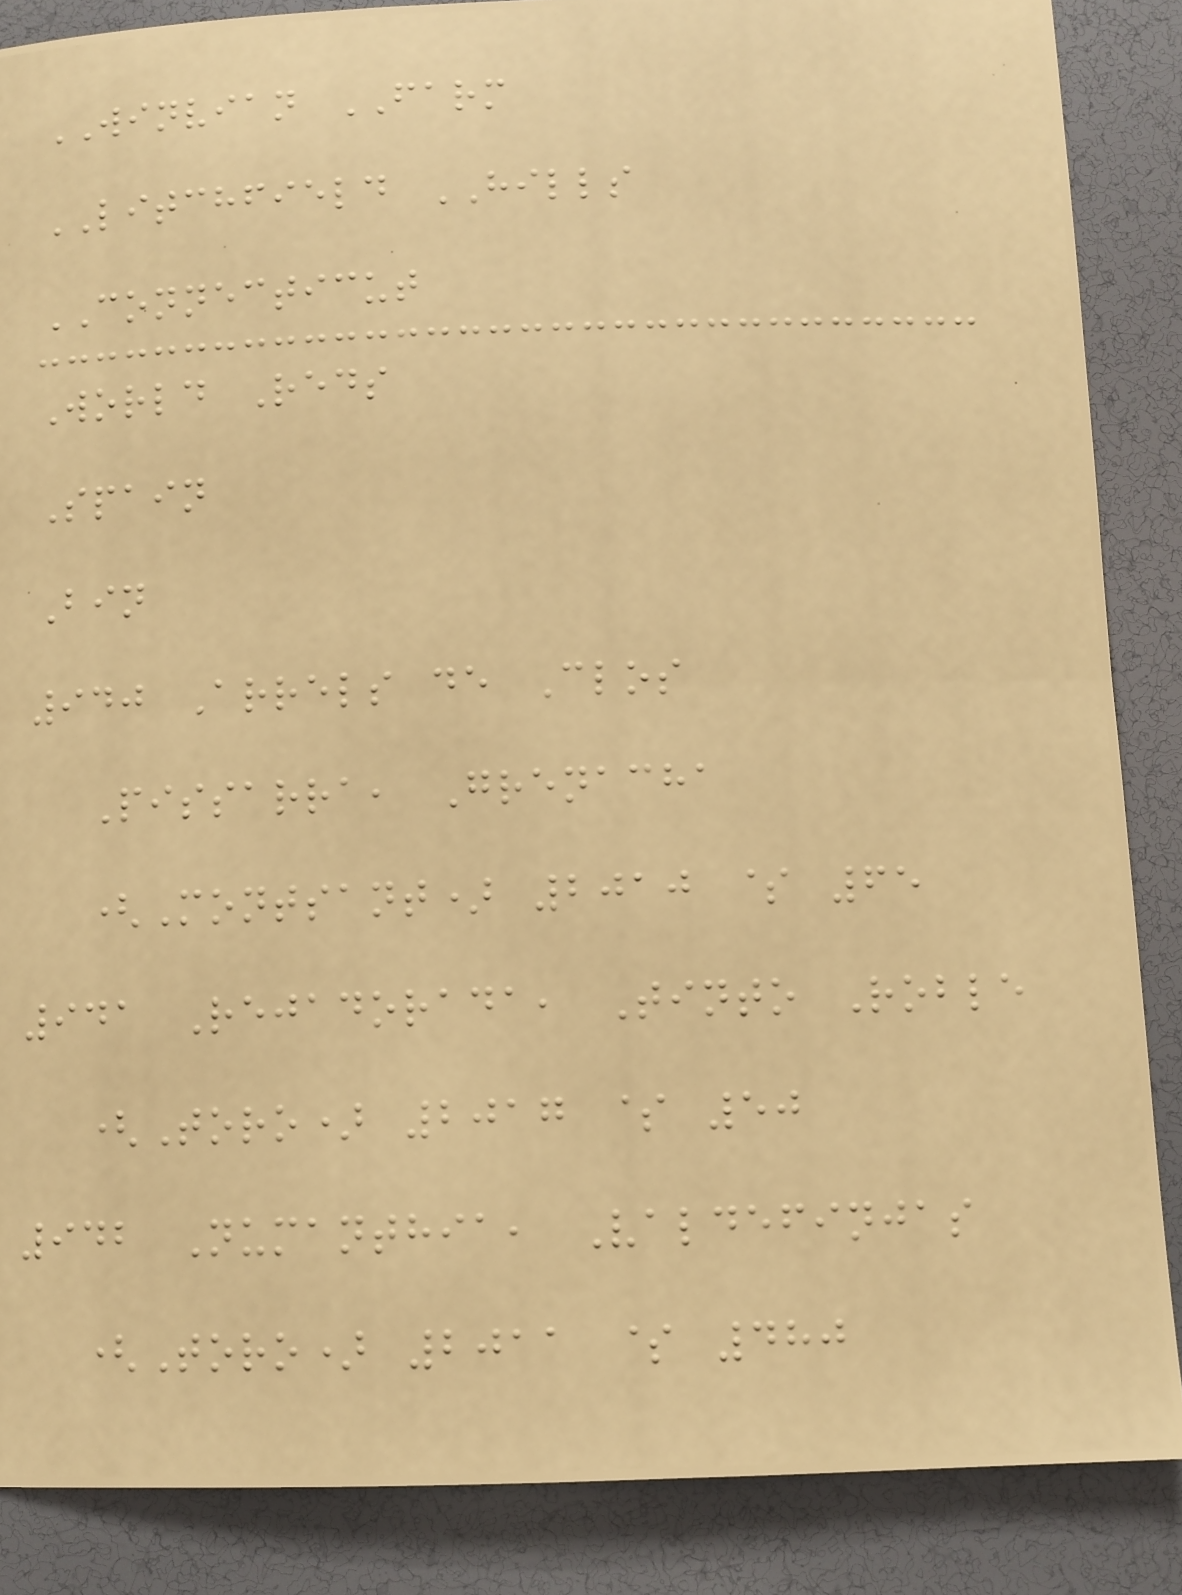WINVIAN FARM
LITCHFIELD HILLS
CONNECTICUT
World Reds
Spain
Bin
940 Arrels de Clos
Pissarra, Grenacha
(Montsant) 2010 $ 65
941 Rejadorada, Tinto Roble
(Toro) 2017 $ 50
942 Numanthia, Valdefinjas
(Toro) 2011 $ 480
